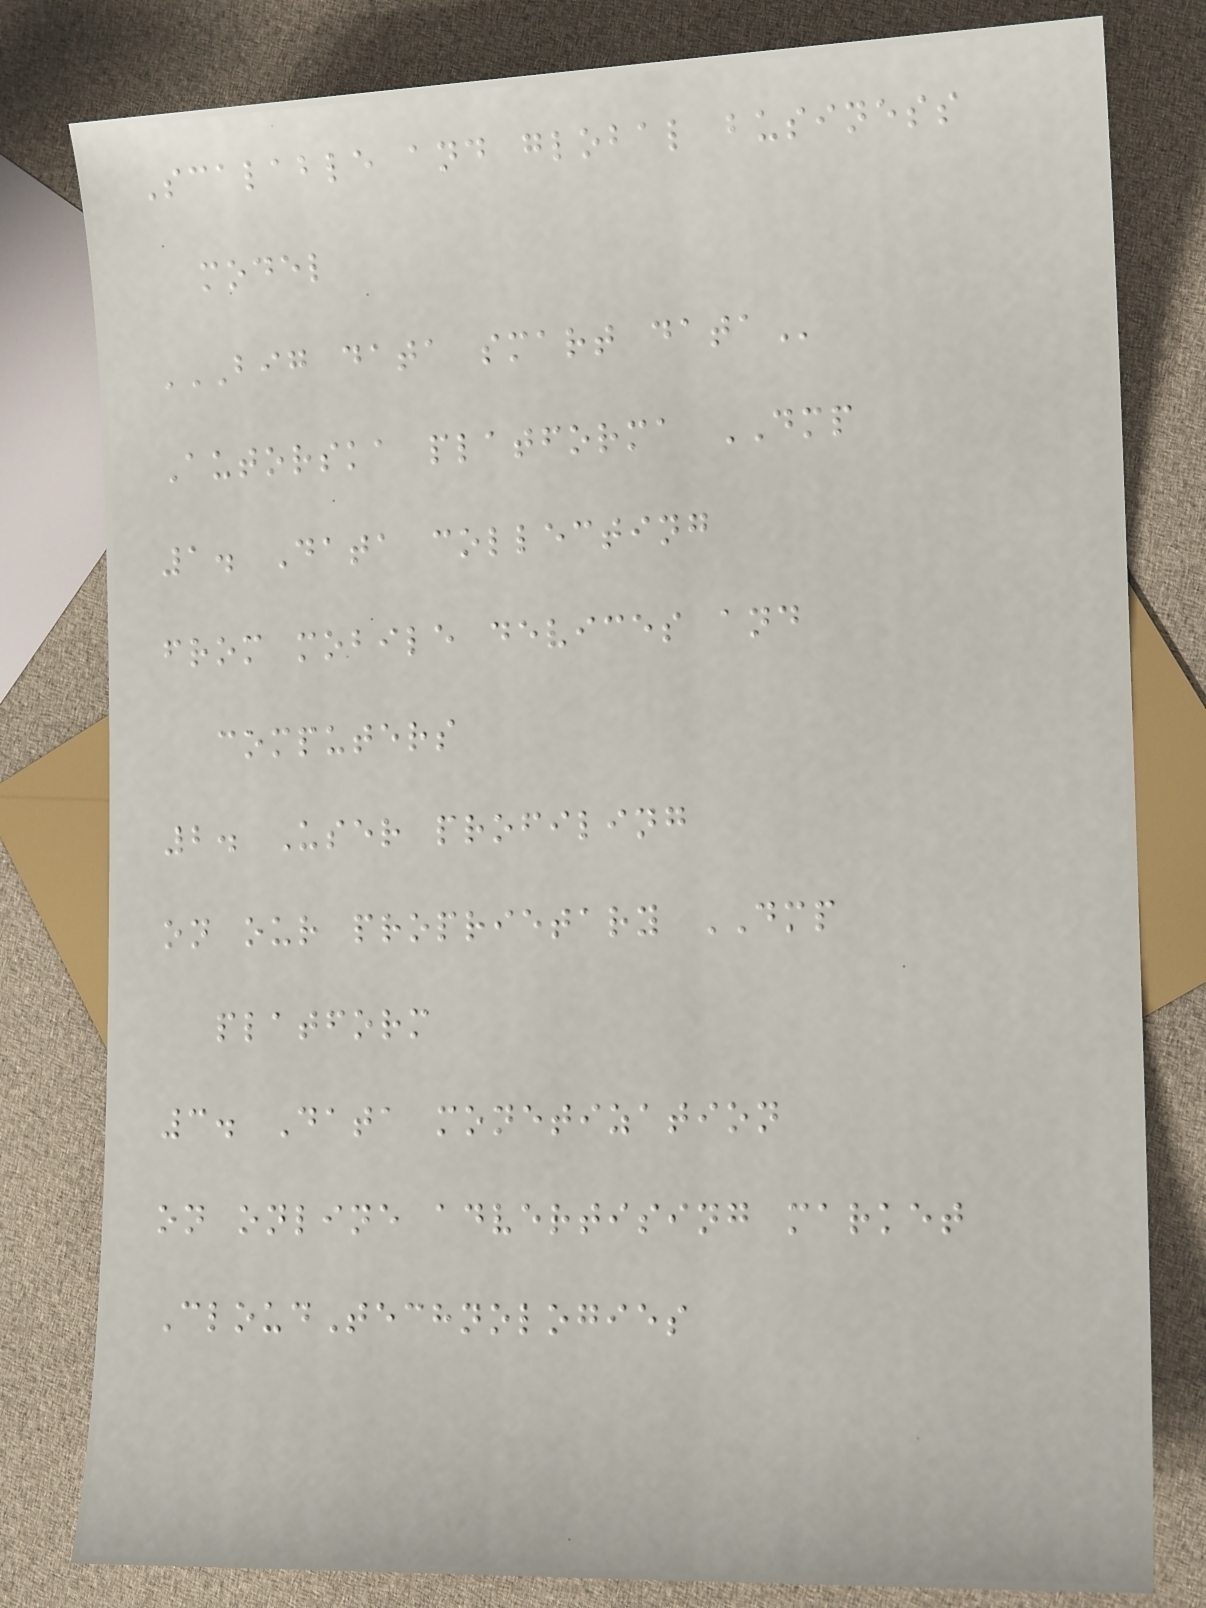Scalable and global business
model
BIG DATA SMART DATA
Autorska platforma DMP
1. Data collecting
from mobile devices and
computers
2. User profiling
on our proprietary DMP
platform
3. Data monetization
on online advertising market
CloudTechnologies
